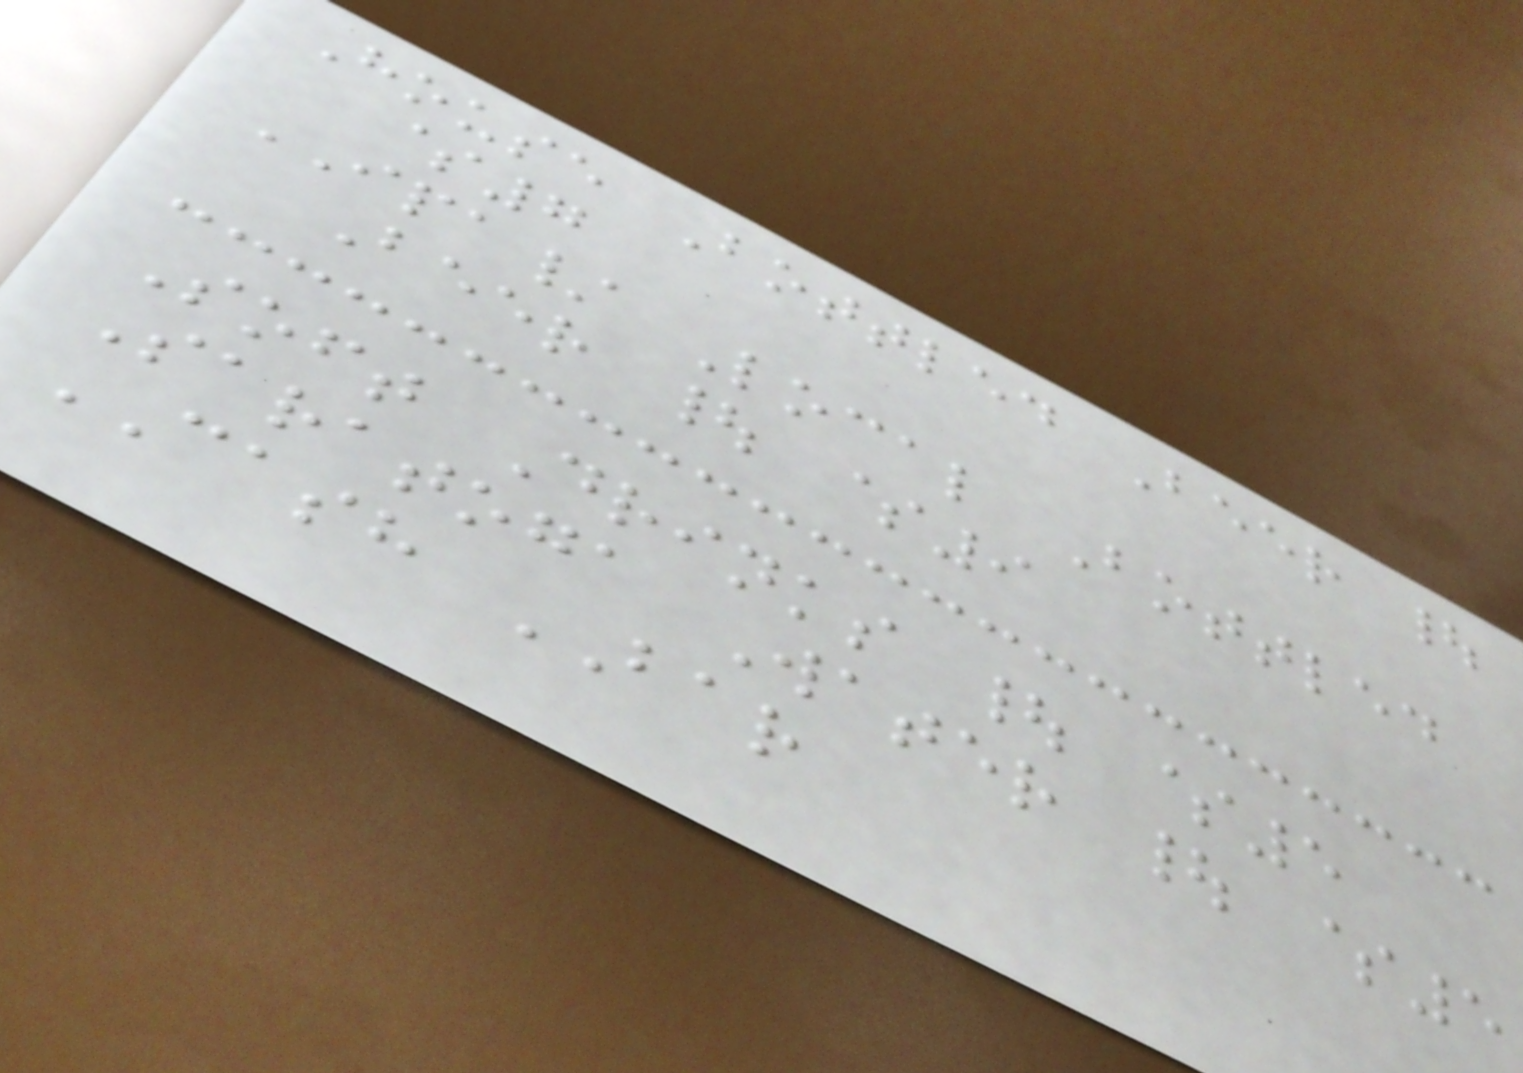House Bottled Beer |
$7
IPA/ Local Bottled
Beer | $9
Soft Drinks | $5
Saratoga Water | $5
CASH BAR
